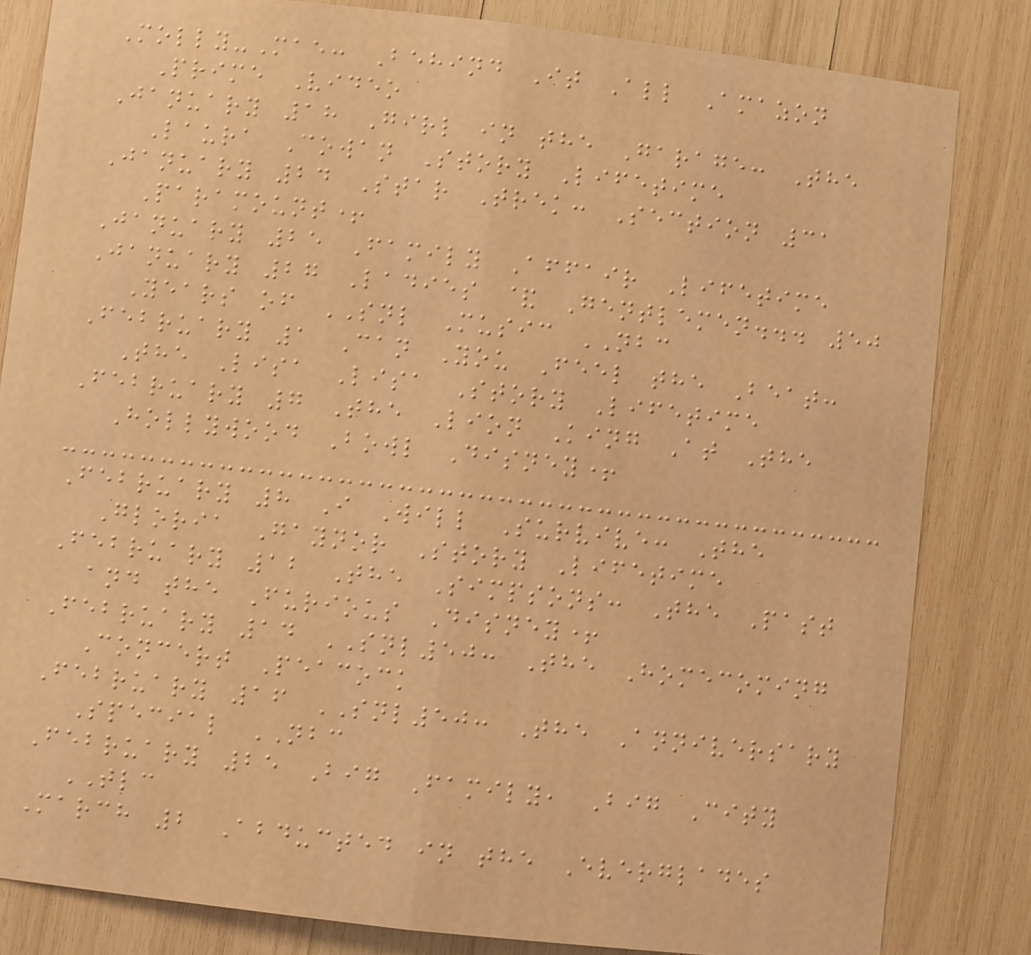Molly-Mae: Behind It All Amazon
Prime Video
January 18 Girl in the Garage: The
Laura Cowan Story Lifetime
January 24 Star Trek: Section 31
Paramount+
January 25 Family Affair Lifetime
January 27 Ladies & Gentlemen... 50
Years of SNL Music NBC
February 1 Can You Feel the Beat:
The Lisa Lisa Story Lifetime
February 7 The Lion King At The
Hollywood Bowl Disney+
February 8 I Will Survive: The
Gloria Gaynor Story Lifetime
February 12 The Simpsons: The Past
and the Furious Disney+
February 14 SNL50: The Homecoming
Concert Peacock
February 16 SNL50: The Anniversary
Special NBC
February 25 Big Family, Big City
TLC
March 2 Abducted in the Everglades
